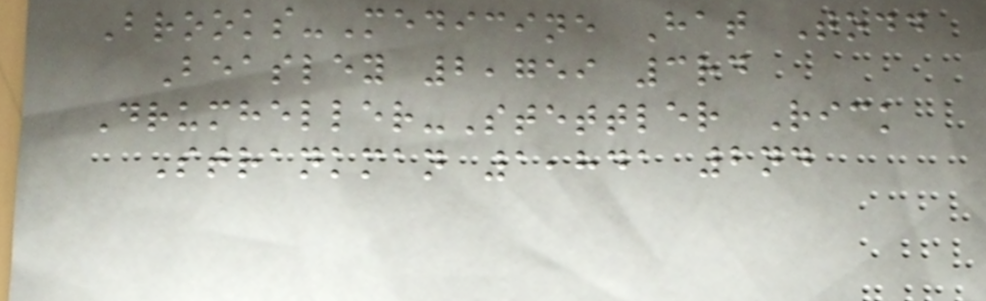Brooks-Medicine Hat Todd
Beasley 2,759 3rd
Drumheller-Stettler Rick
Strankman 1,841 2nd
